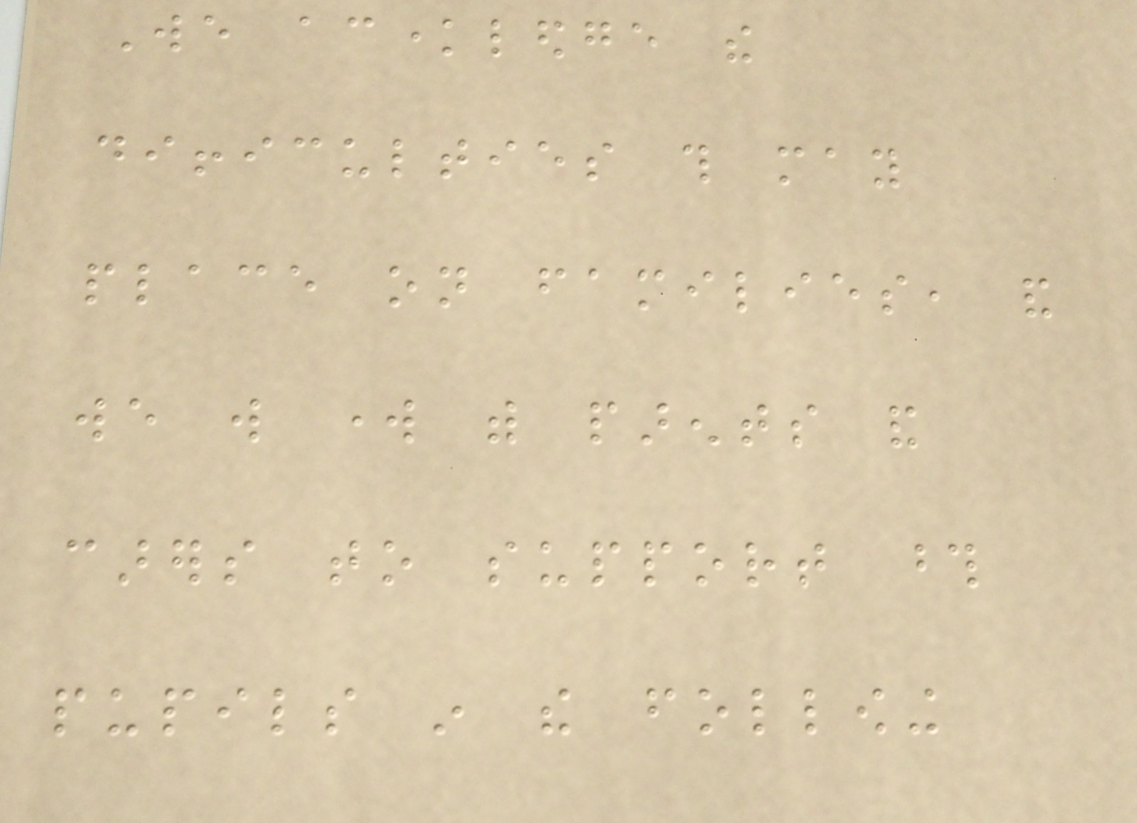We acknowledge the
difficulties this may
place on families, and
we will work with parents and
carers to support those
pupils in the following
